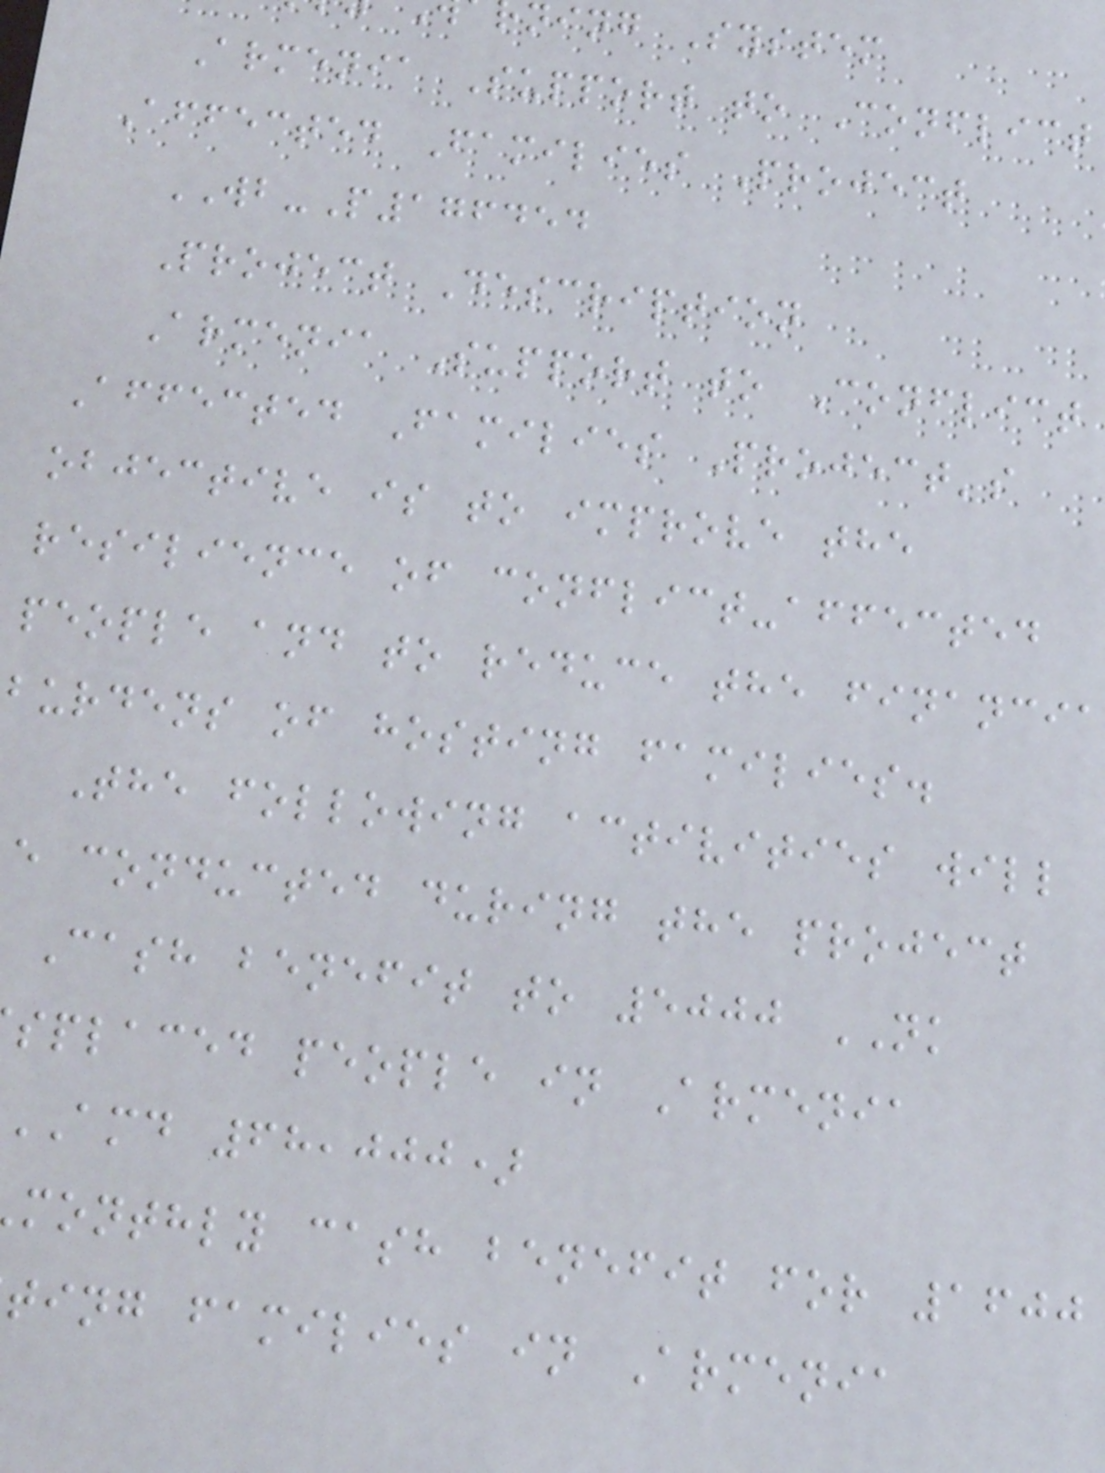ning System
Armenia Support to Conflict
Affected Families Project
WB-P176454
Project Description
Armenia Support to Conflict
Affected Families Project's
objective is to improve the
resilience of conflict-affected
people and to reduce the financia
burdens of hosting families.
The following activities will
e conducted during the project
Cash benefit to 5000 NK
splaced people in Armenia
AMD 68,000)
monthly cash benefit for 1600
ting families in Armenia
